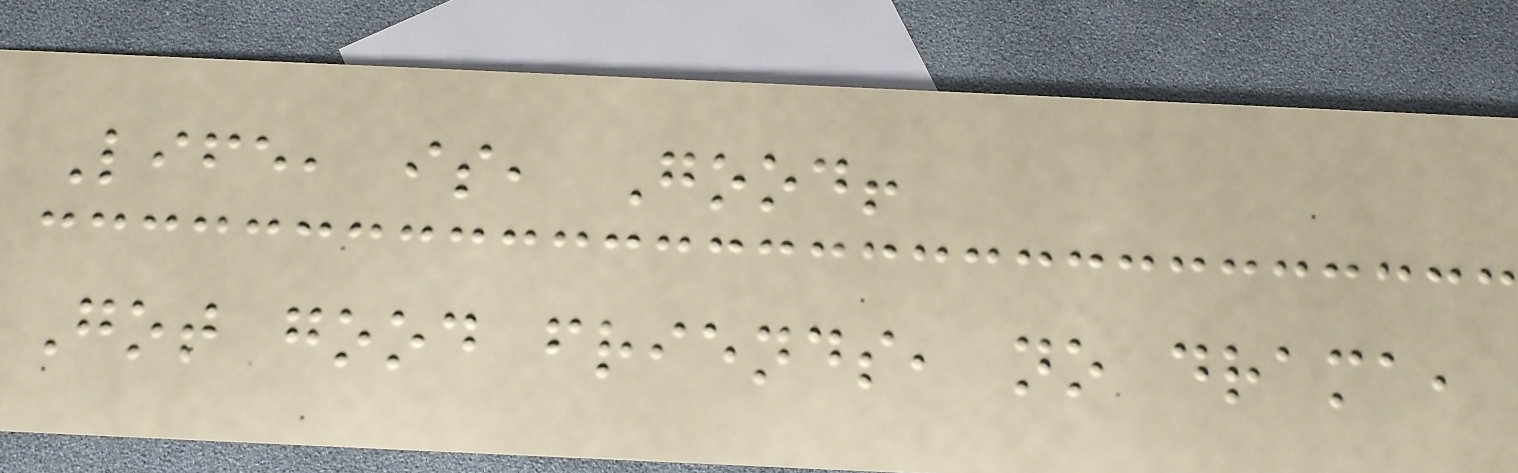Life, is, Good!
Got good friends, no drama,
